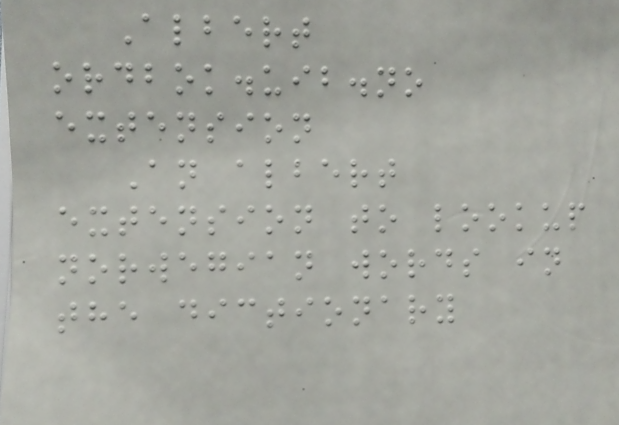Albert
ordbok.uib.no
extension
An albert
extension to lookup
norwegian words in
the dictionary
